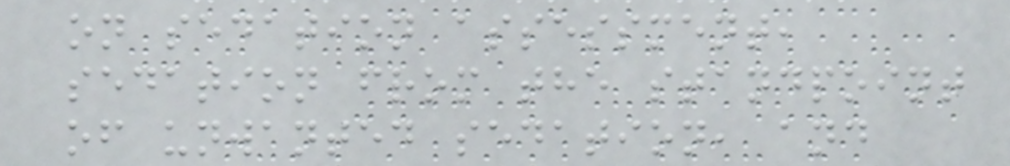on sedation assessment,
sedation from the standpoint
of unwanted sedation, and
